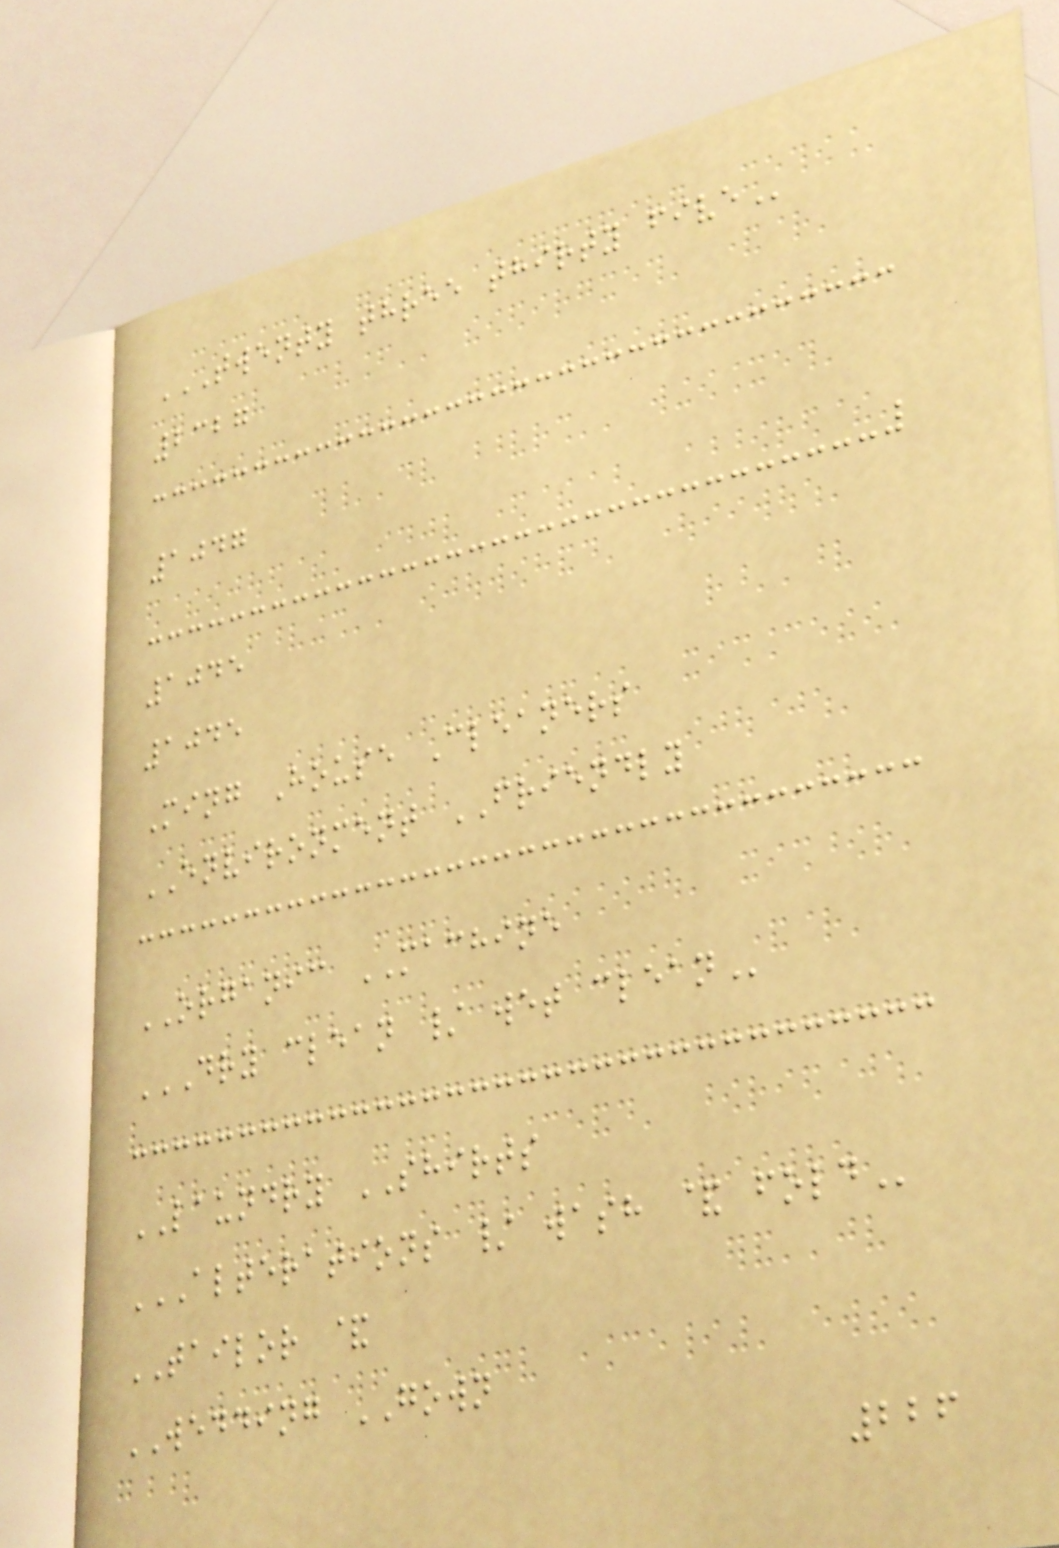TWENTY THREE THIRTY FIVE
2327
1047
1045
1045
Ming House Cleaners
ENVIRONMENT FRIENDLY
ORGANIC MACHINE
DRY CLEAN / WET CLEAN
LAUNDRY SHIRTS
ALTERATIONS / WASH & FOLD
TAILOR &
WEDDING GOWN
226
